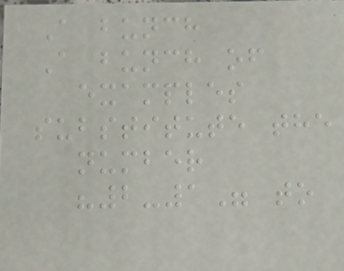A bunch
A bunch of
examples
substitute the
number
"2-1" to
